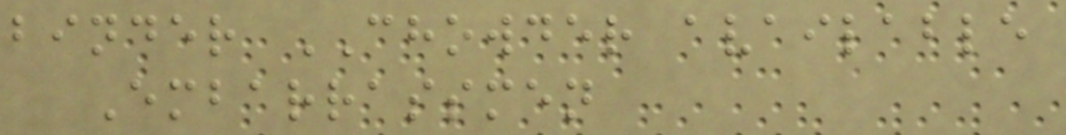binder CHOWDER available
Embarrassmen
